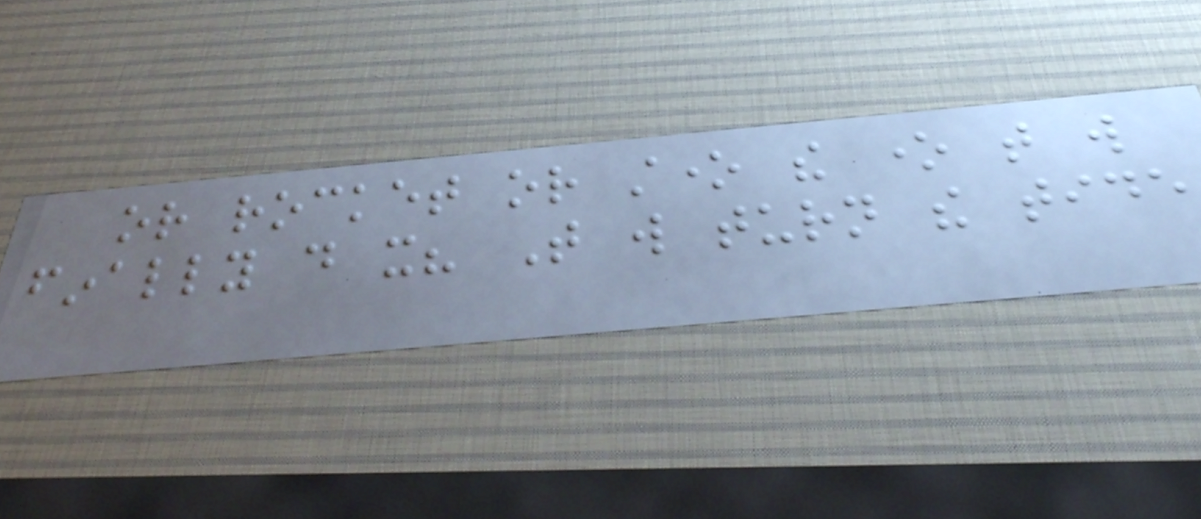or rocket or stone the one that will
finally do it? That will turn the tide
